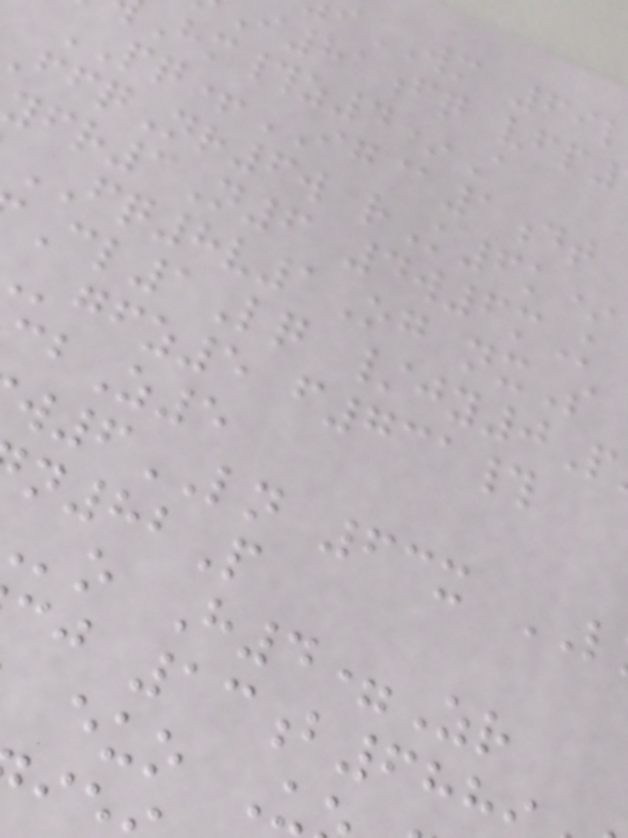WM 69
i81fq vfp
Hm#z4*A
PQ+IG@1dt
fqNr6w rK6k*
yfr3N6 4w6mK
FQ8v1Og nxS
Cl1Lq /jy0P
gfz5 f731#
cbZ5
w6LN 63x
n82P
o H4=Zr
cj 13b688
